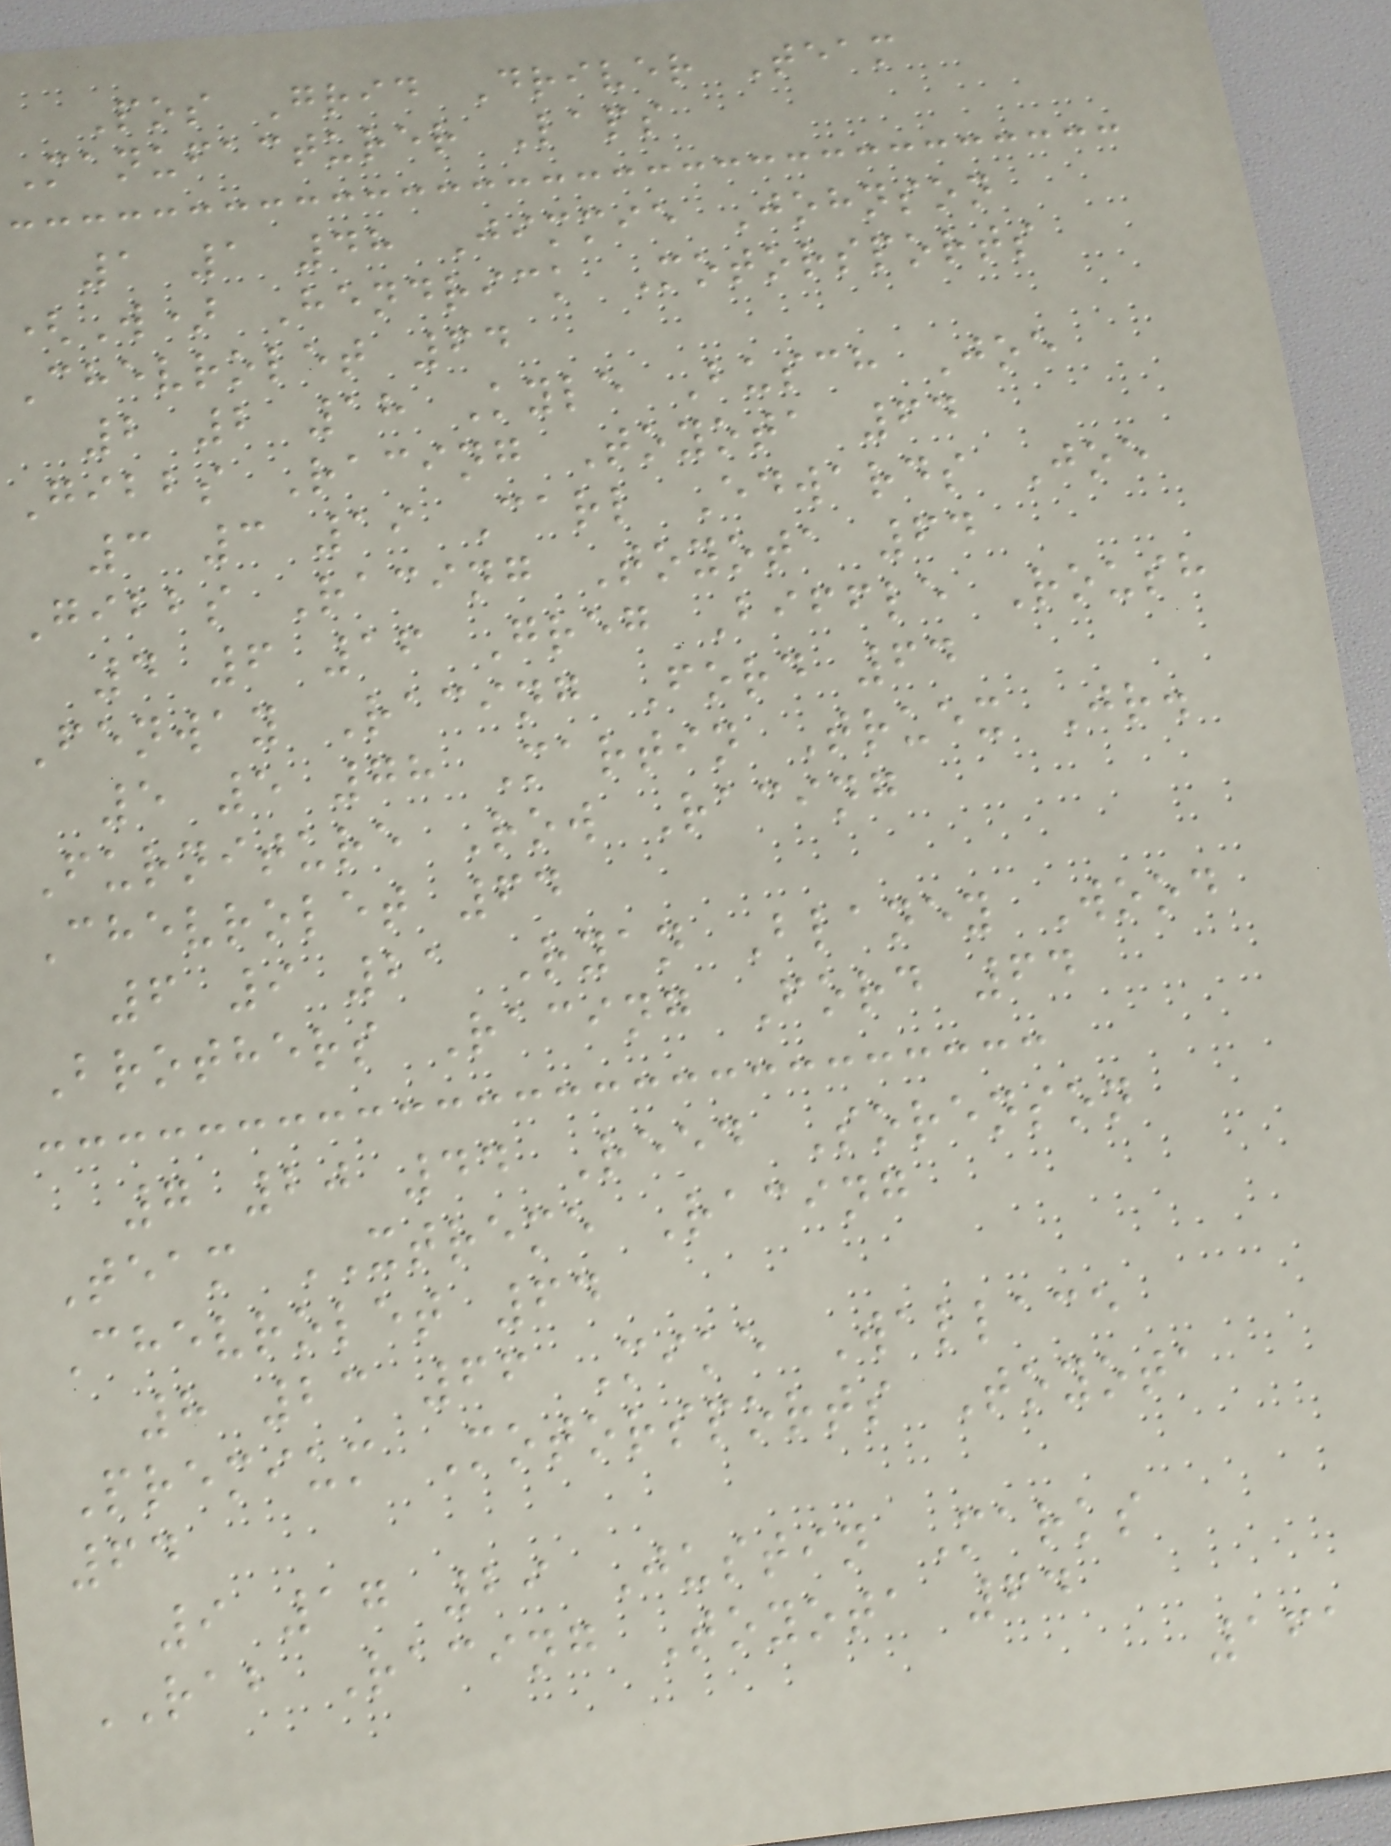Pos Grid Driver Team
Manufacturer Laps
1 1 48 Jimmie Johnson
(W) Hendrick Motorsports
Chevrolet 64
2 2 18 Kyle Busch Joe
Gibbs Racing Toyota 64
3 3 19 Carl Edwards Joe
Gibbs Racing Toyota 64
4 6 16 Greg Biffle Roush
Fenway Racing Ford 64
5 5 78 Martin Truex Jr.
Furniture Row Racing
Chevrolet 64
6 9 21 Ryan Blaney Wood
Brothers Racing Ford 64
7 20 44 Reed Sorenson
Team XTREME Racing
Chevrolet 64
8 23 66 Mike Wallace
Premium Motorsports Toyota
64
9 17 29 Justin Marks
RAB Racing Toyota 64
161
